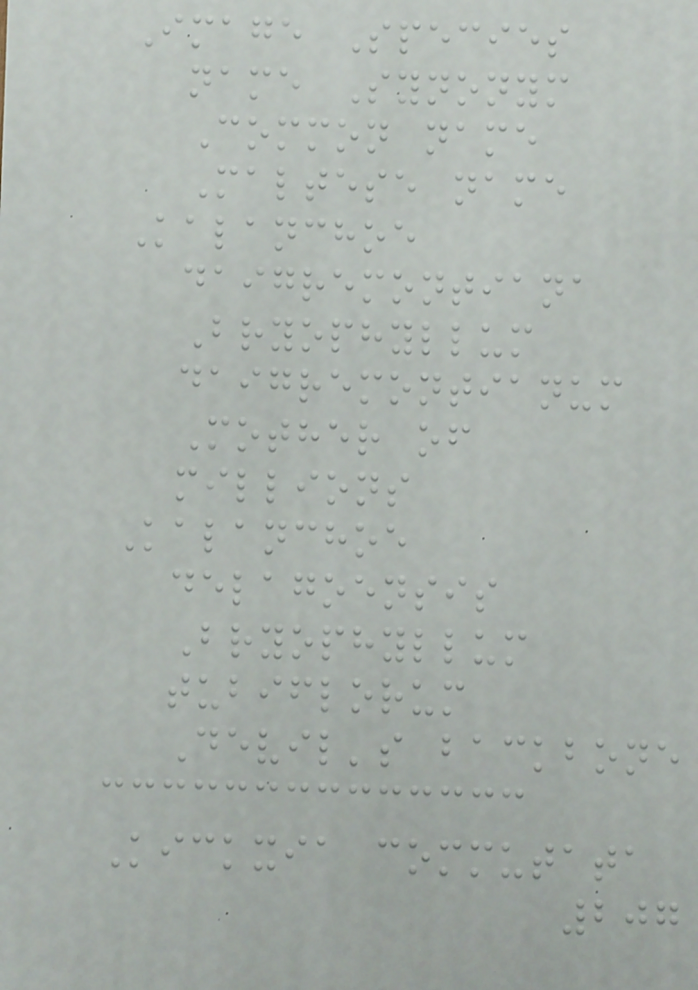Image Species
name Synonym
Common name
Maltese name
Kalanchoe
daigremontiana
Bryophyllum
daigremontianum
Mother of
millions
Kalanchoe
delagoensis
Bryophyllum
tubiflorum
Devil's backbone
Kickxia commutata
207
